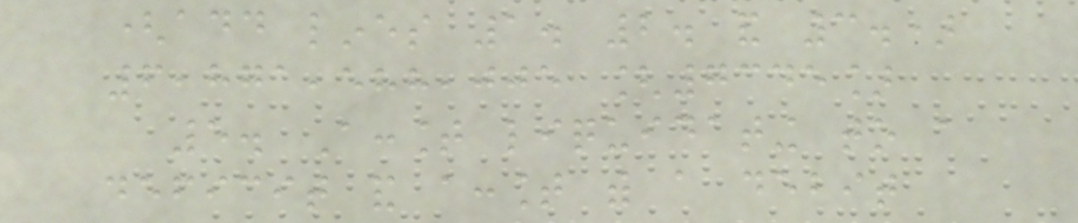(add lines 1. 2. and 3.)
6,871,588,005 [7345]
5. Account liquidating to a
deficit and account with a debit
